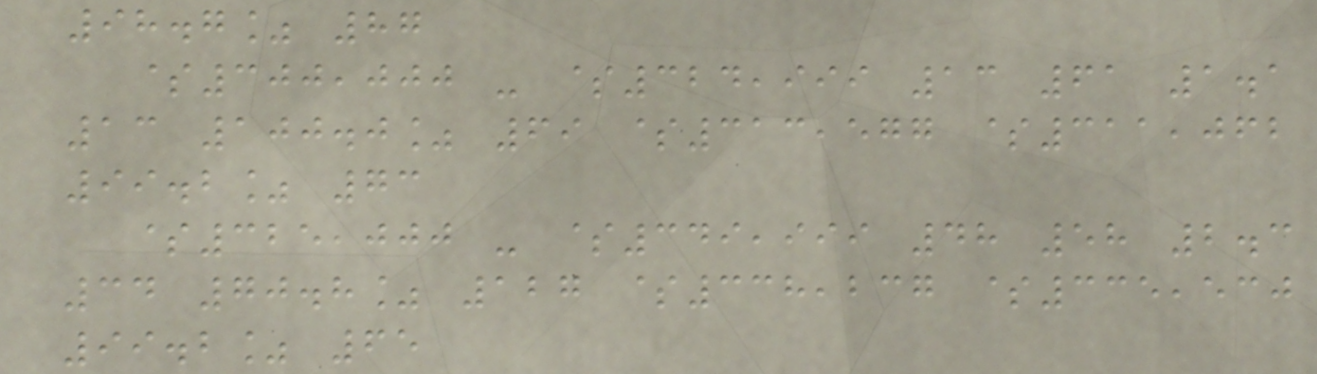98.7% 87
$300,000 - $324,999 13 61 1.1
13 100.0% 69 $313,577 $311,062
99.2% 73
$325,000 - $349,999 48 58 2.3
34 70.8% 127 $338,237 $335,530
99.2% 65
